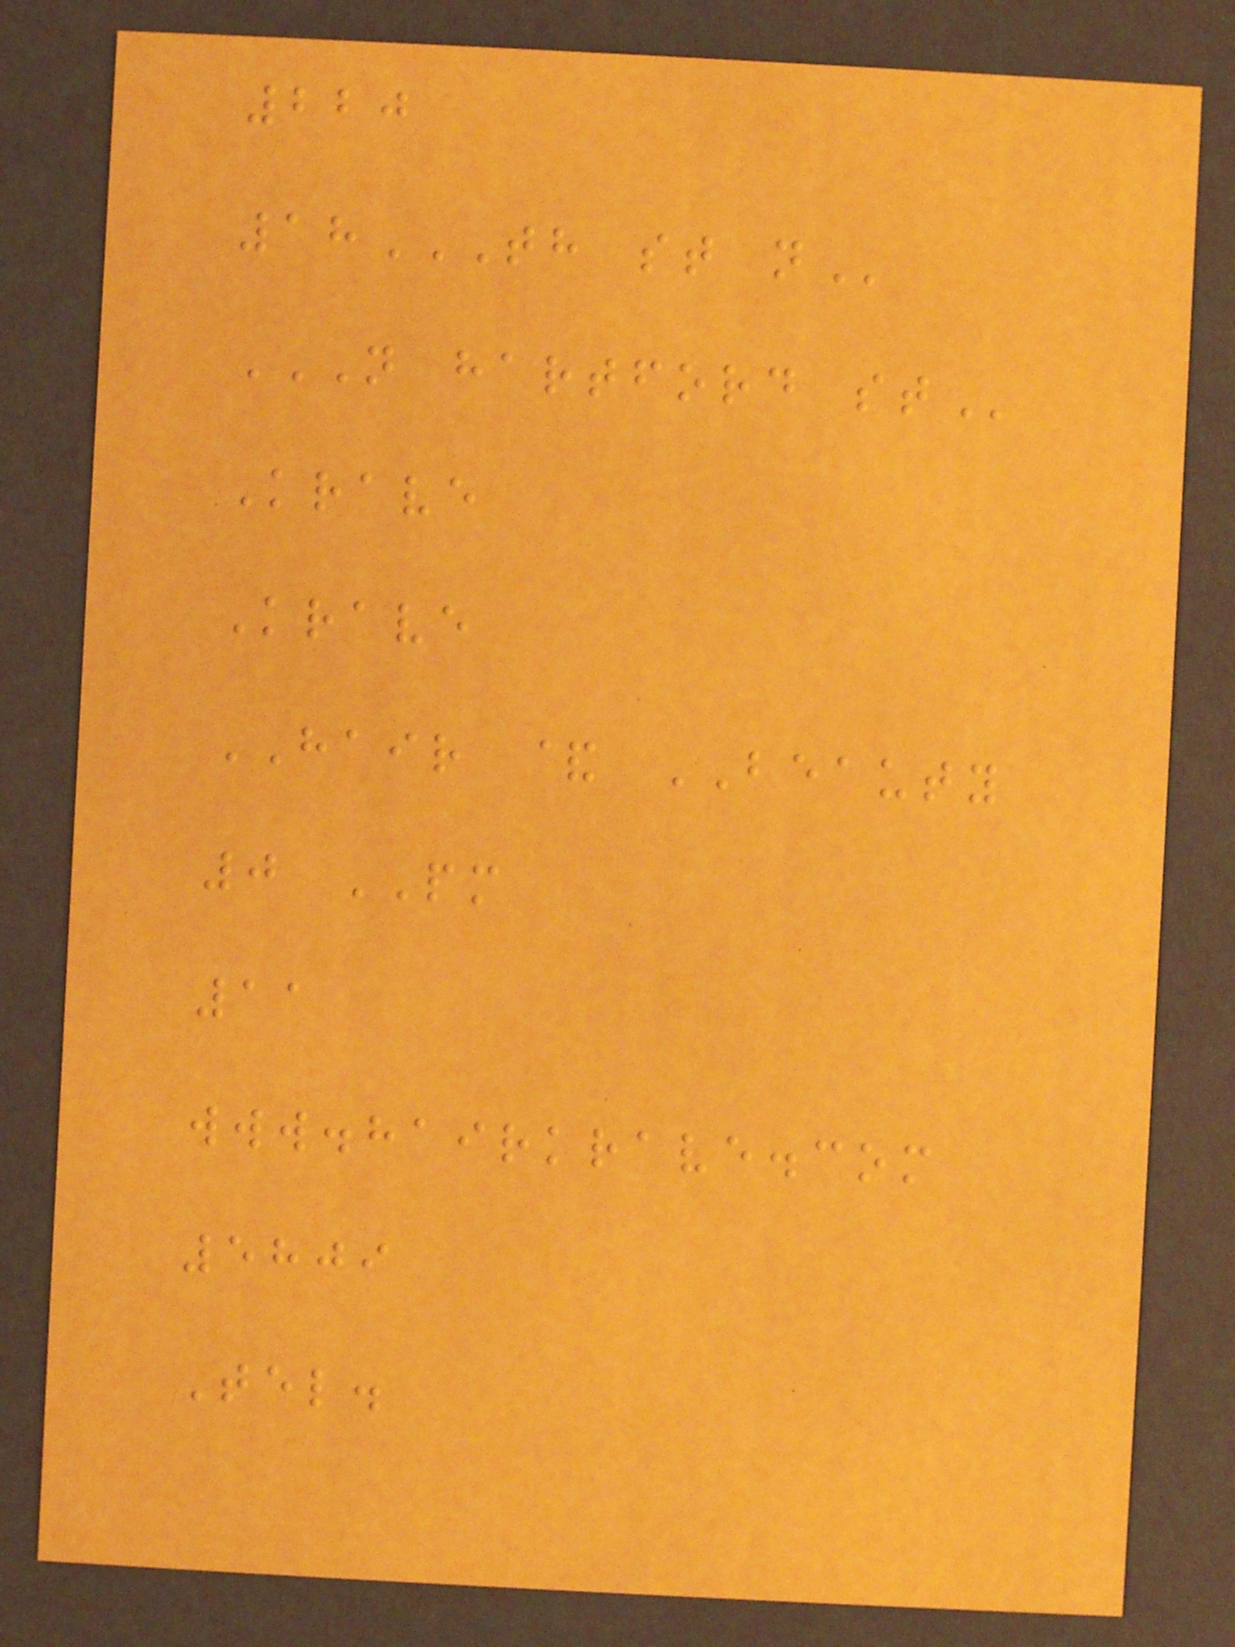220
18TH ST N
N HARTFORD ST
Krave
Krave
HAIR & BEAUTY
0 PM
11
www.hairkrave.com
5809
Tel.
